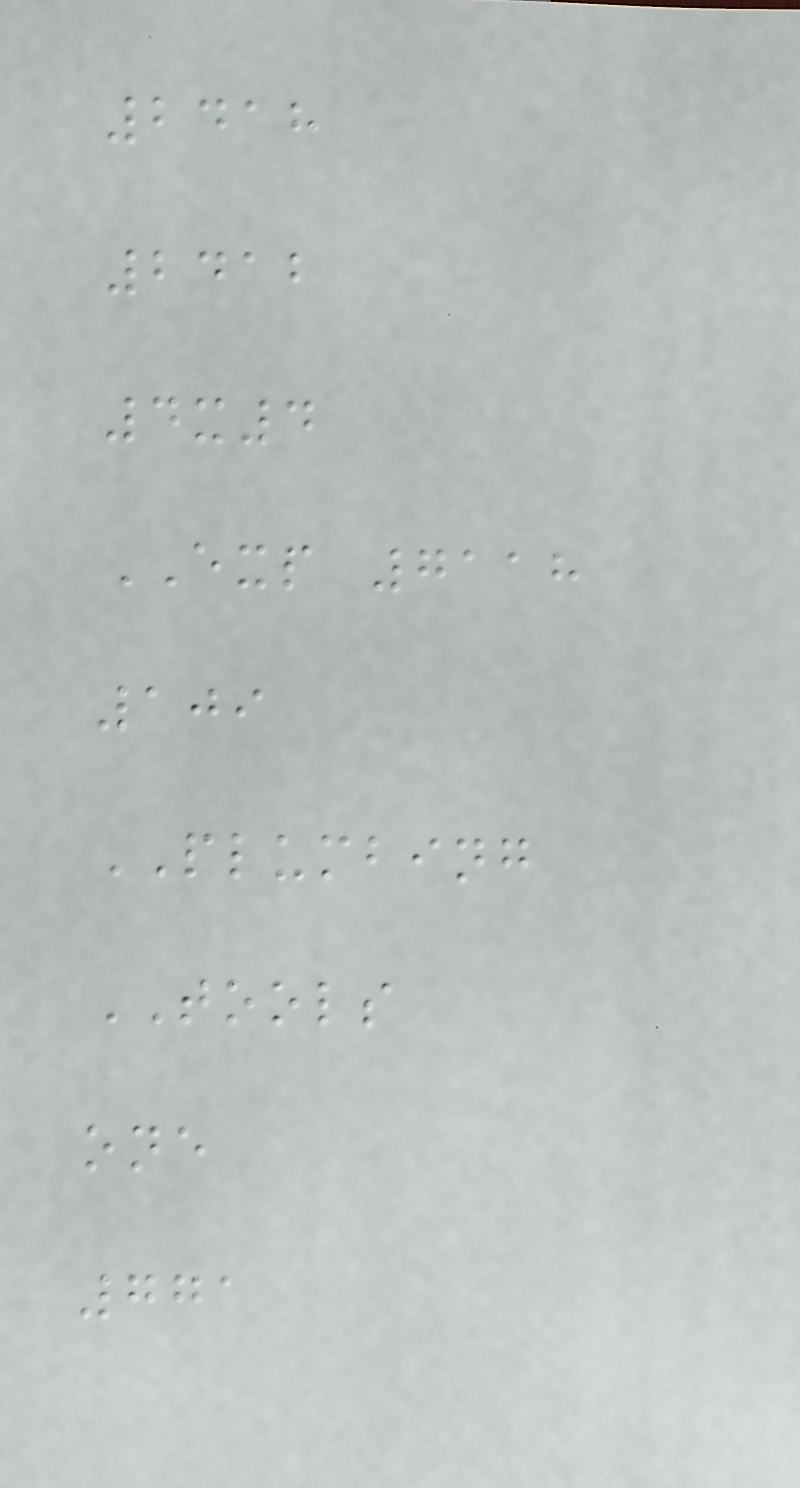2418
2412
4x4
EXP 7118
109
PLUMBING
TOOLS
one
771
